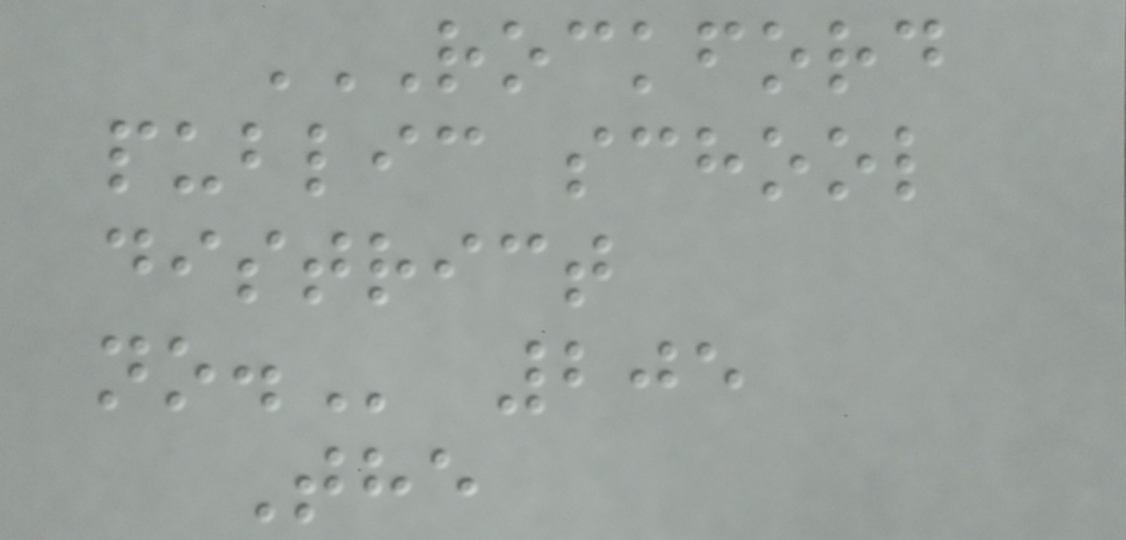ROCKFORD
PUBLIC SCHOOL
DISTRICT
NO. 205
The
